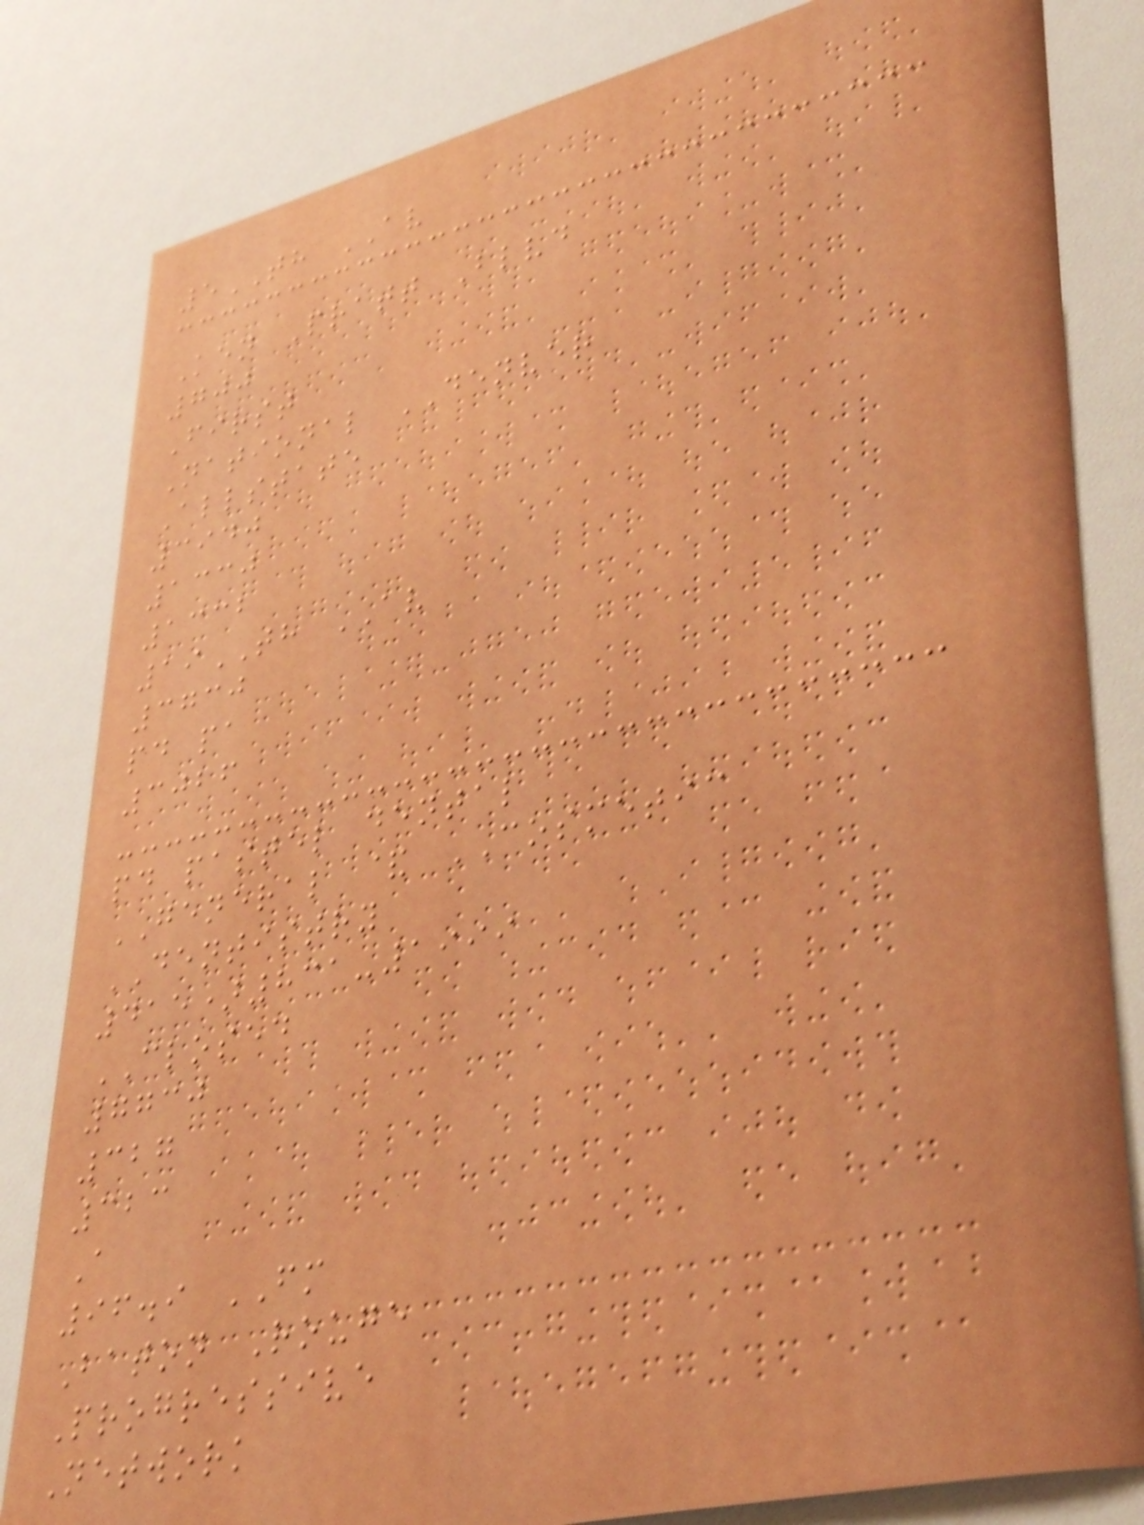5TH AV
Ken Pratt Blvd
700
First
National DENVER
Allstate
3940
1330
1332
19TH AV
3730
pd pa
3026
pd pastel dental
GENERAL & COSMETIC
DENTISTRY
415)831-1999
CLOSED
7730
327
323
A
96.9 FM
Baton Rouge
Progressive
Network
